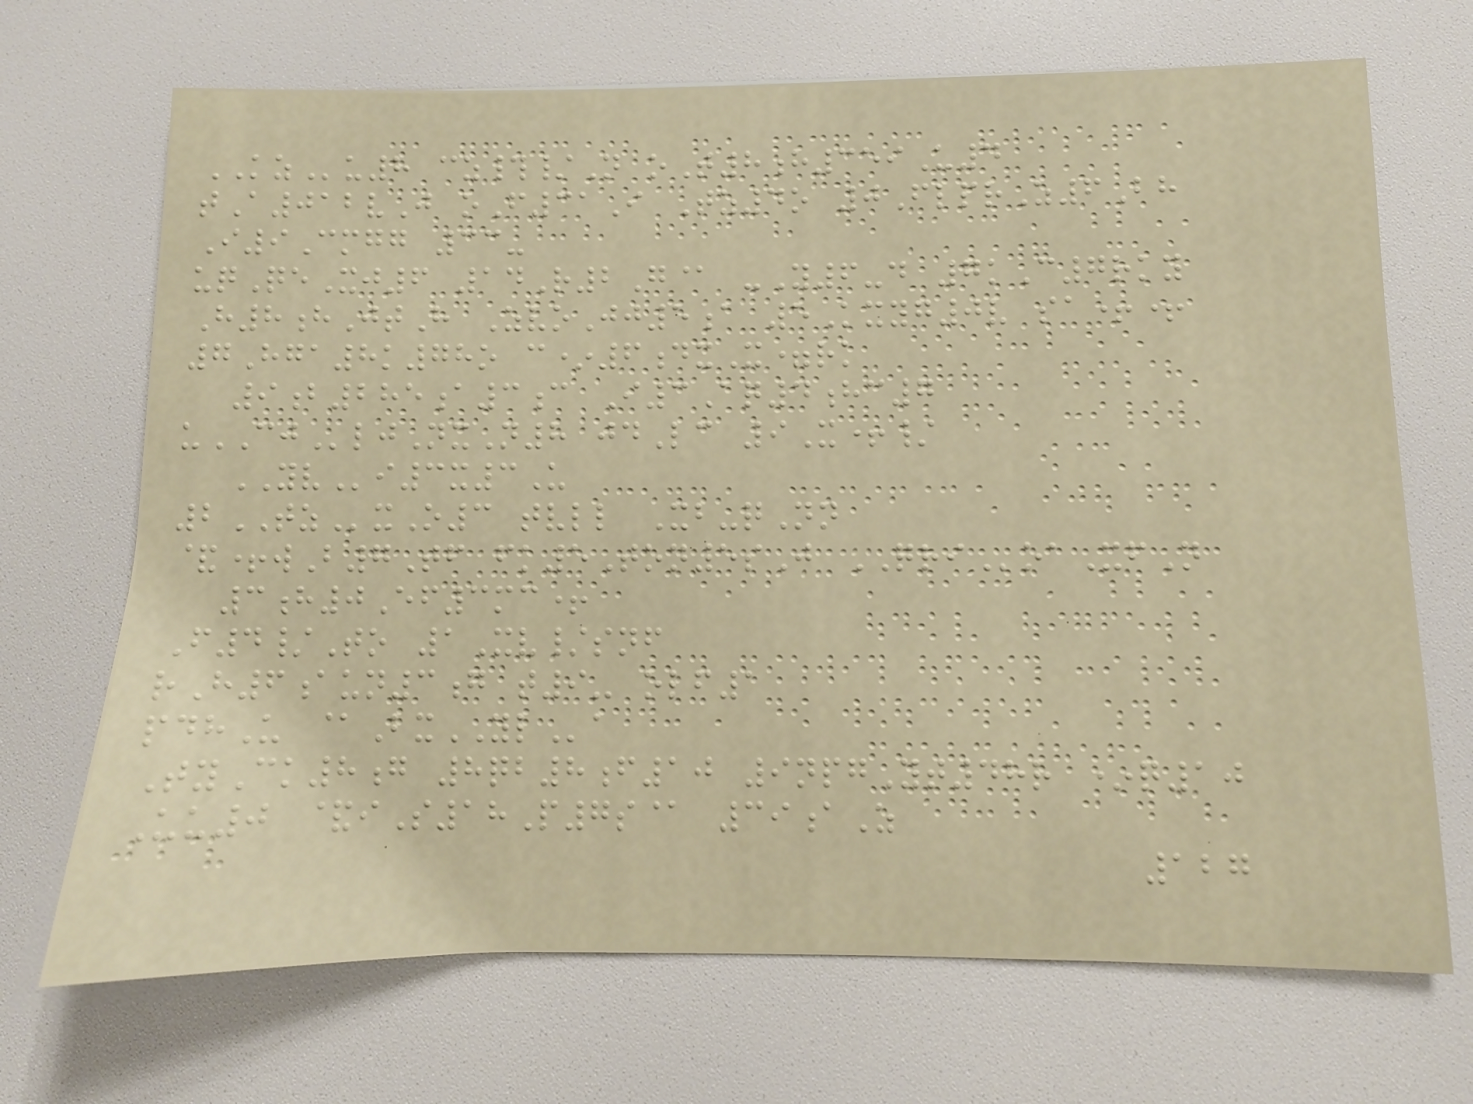KZu8 cz#/N oT8h359U4
tA012vJ oF31I Tz4o 0FlprZ6Bh
I9Cmgg 33-
uqQeXj6 14R2G@ -Y6-d 7kC7rky
H8hJtH ZvoJj5a 5Kxyg0v sa++
7Hga8k78o c*6dxX=rk
9b285a3c I3Aq4hc7
uCJljNxN8 jdLc 9X+/
YVi3x3U
2TZxO3 tvll Xb-qNn
&+wB7Tf fk5Ton5sJ QRIoaXfN
3h0Ef3mc+
F4/To 1Xv/snf
rH6aun3g t9- olf1
pdhU @BxYLa
TyCk8g 8qb8f10 9npgYt48r *q10
Uu0 &iS18P7s@ 39aZ
127
